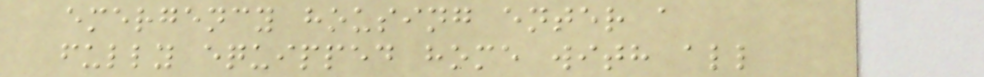emergency housing enter a
fully equipped home with all
